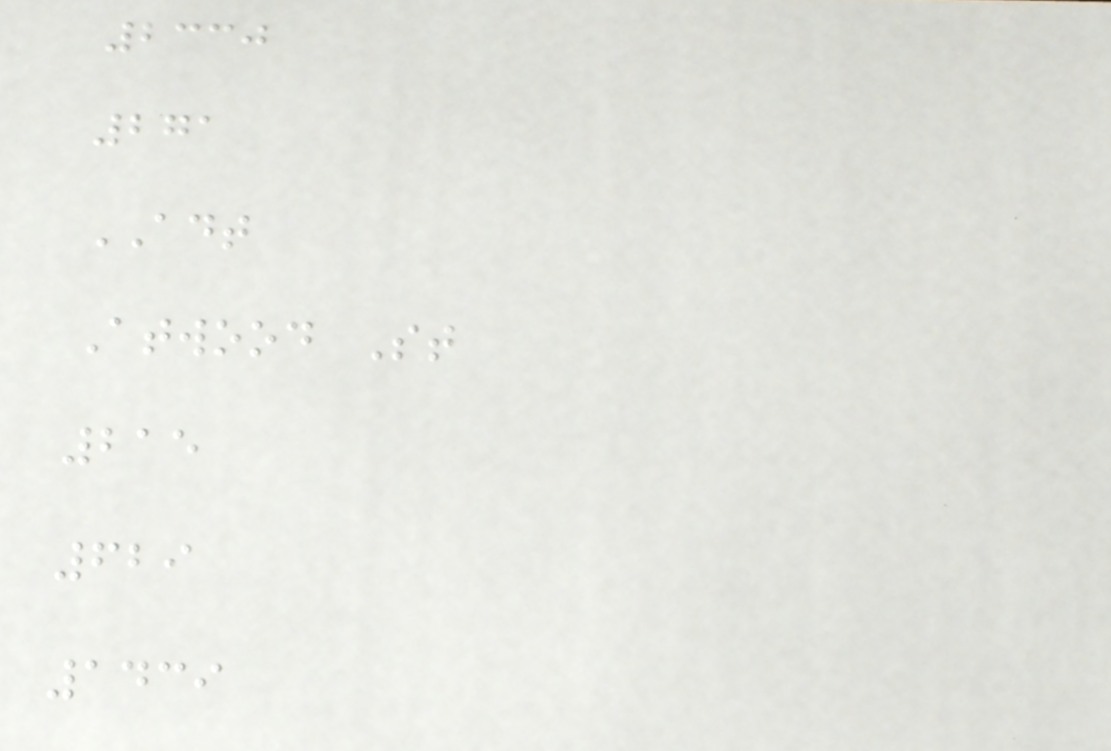2330
271
ADT
Atwood St
215
629
1439
